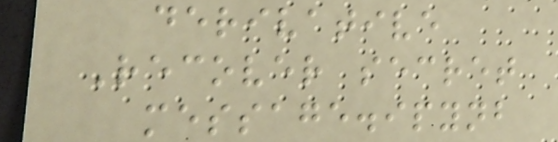derivative
Recover secret
message.ipynb
